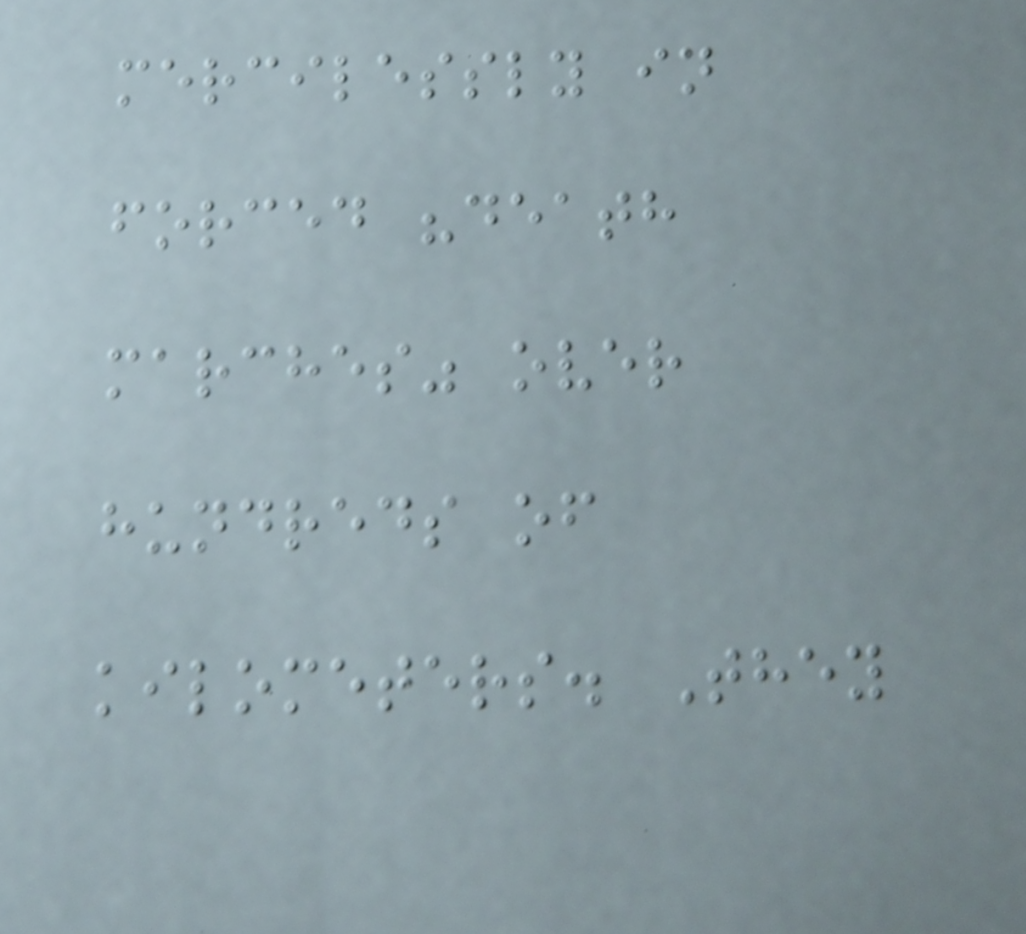mercilessly in
forced "death
marches" over
hundreds of
kilometers. They
